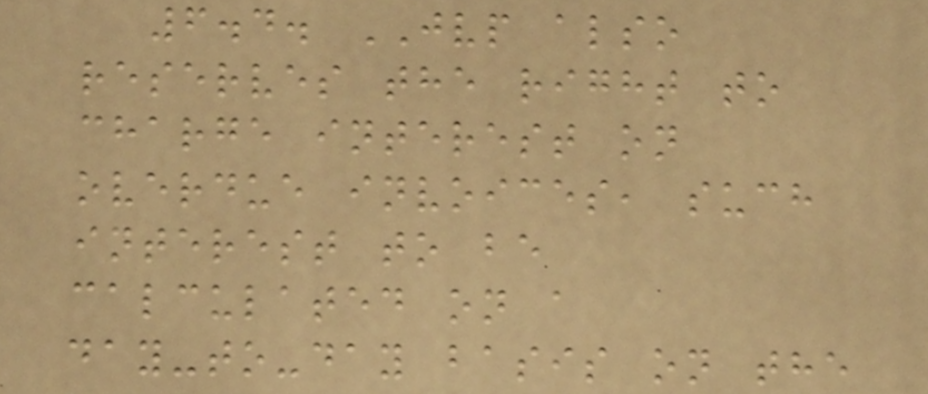6.4. JVP also
reserves the right to
charge interest on
overdue invoices, such
interest to be
calculated on a
day-to-day basis on the
